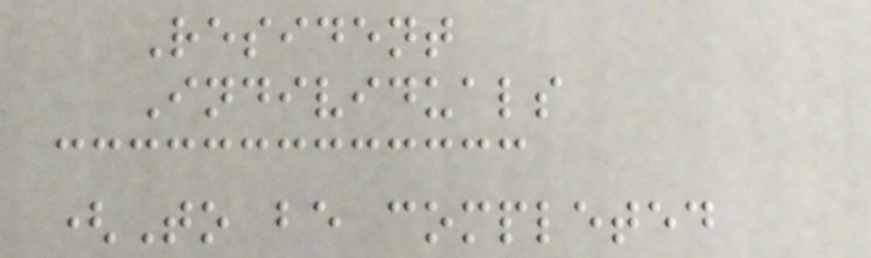Resident
Individuals
(To be completed
